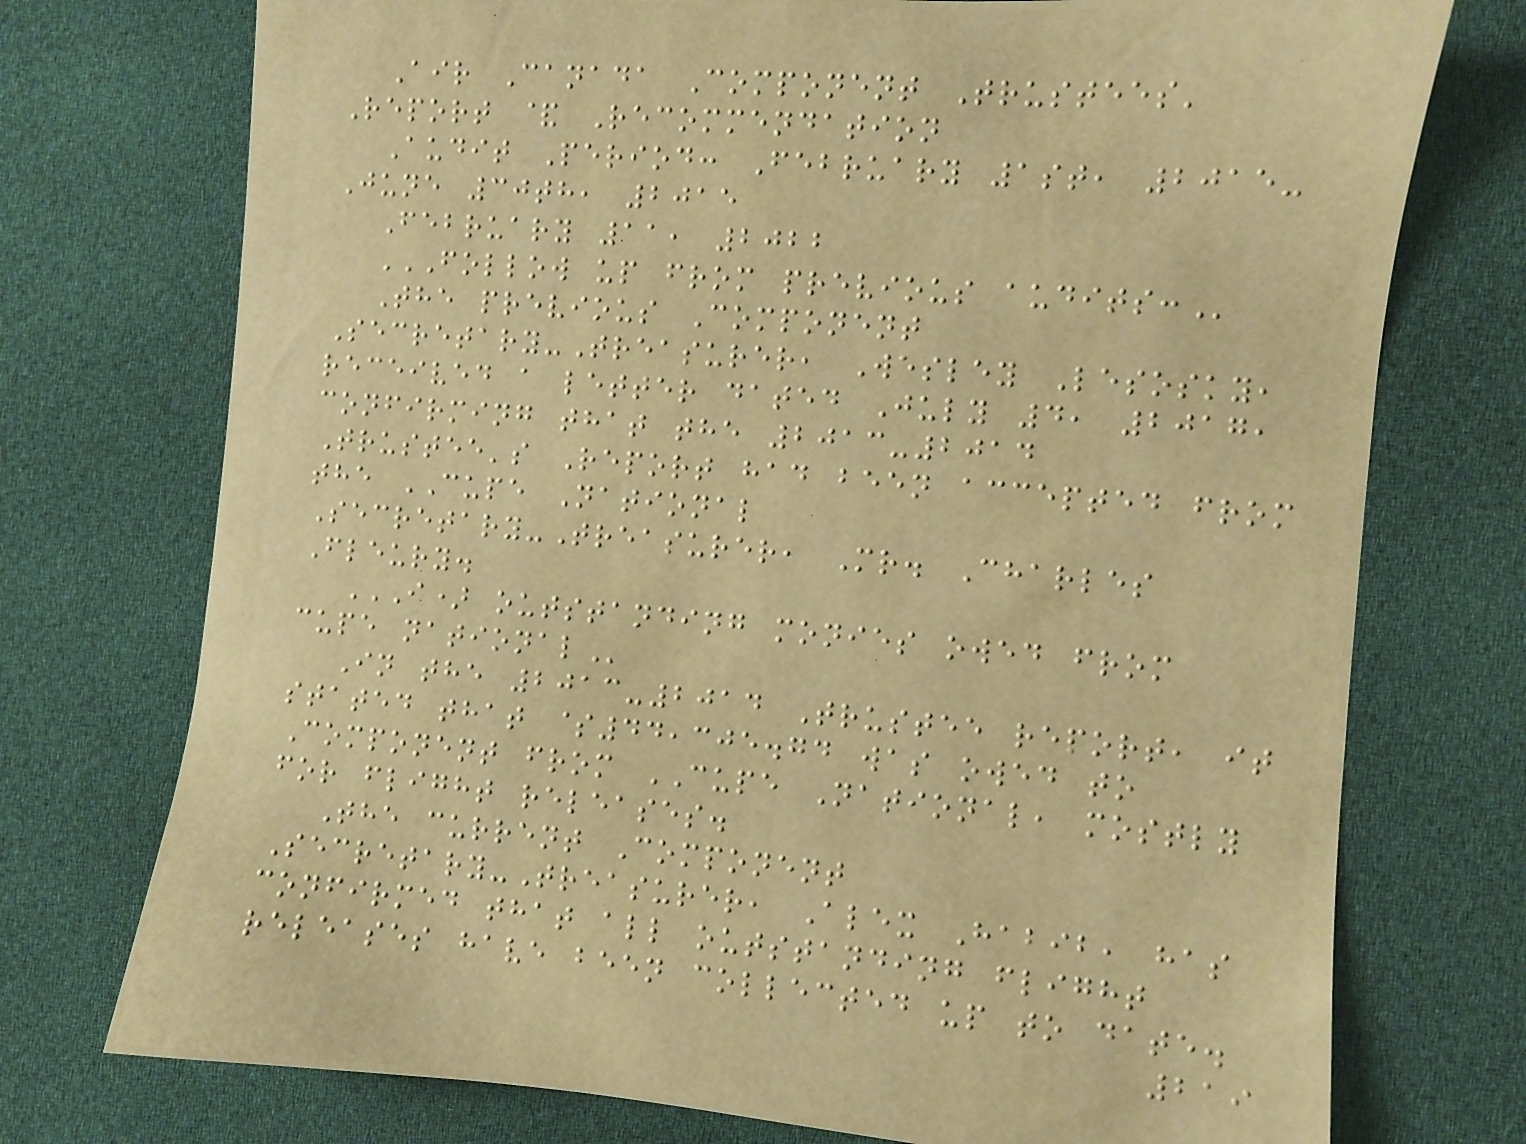Air Canada Component Trustees'
Report & Recommendation
Audit Period: February 1st, 2015-
June 30th, 2015
February 11, 2022
FOLLOW UP FROM PREVIOUS AUDITS:
The previous Component
Secretary-Treasurer, Wesley Lesosky,
received a letter dated July 4, 2017,
confirming that the 2013-2014
Trustee's Report had been accepted from
the CUPE National
Secretary-Treasurer, Mr. Charles
Fleury.
I) OUTSTANDING MONIES OWED FROM
CUPE NATIONAL
In the 2013-2014 Trustee report, it
stated that $44,305.74 was owed to
Component from CUPE National, mostly
for flight releases.
The current Component
Secretary-Treasurer, Alex Habib, has
confirmed that all outstanding flight
releases have been collected up to date.
219
